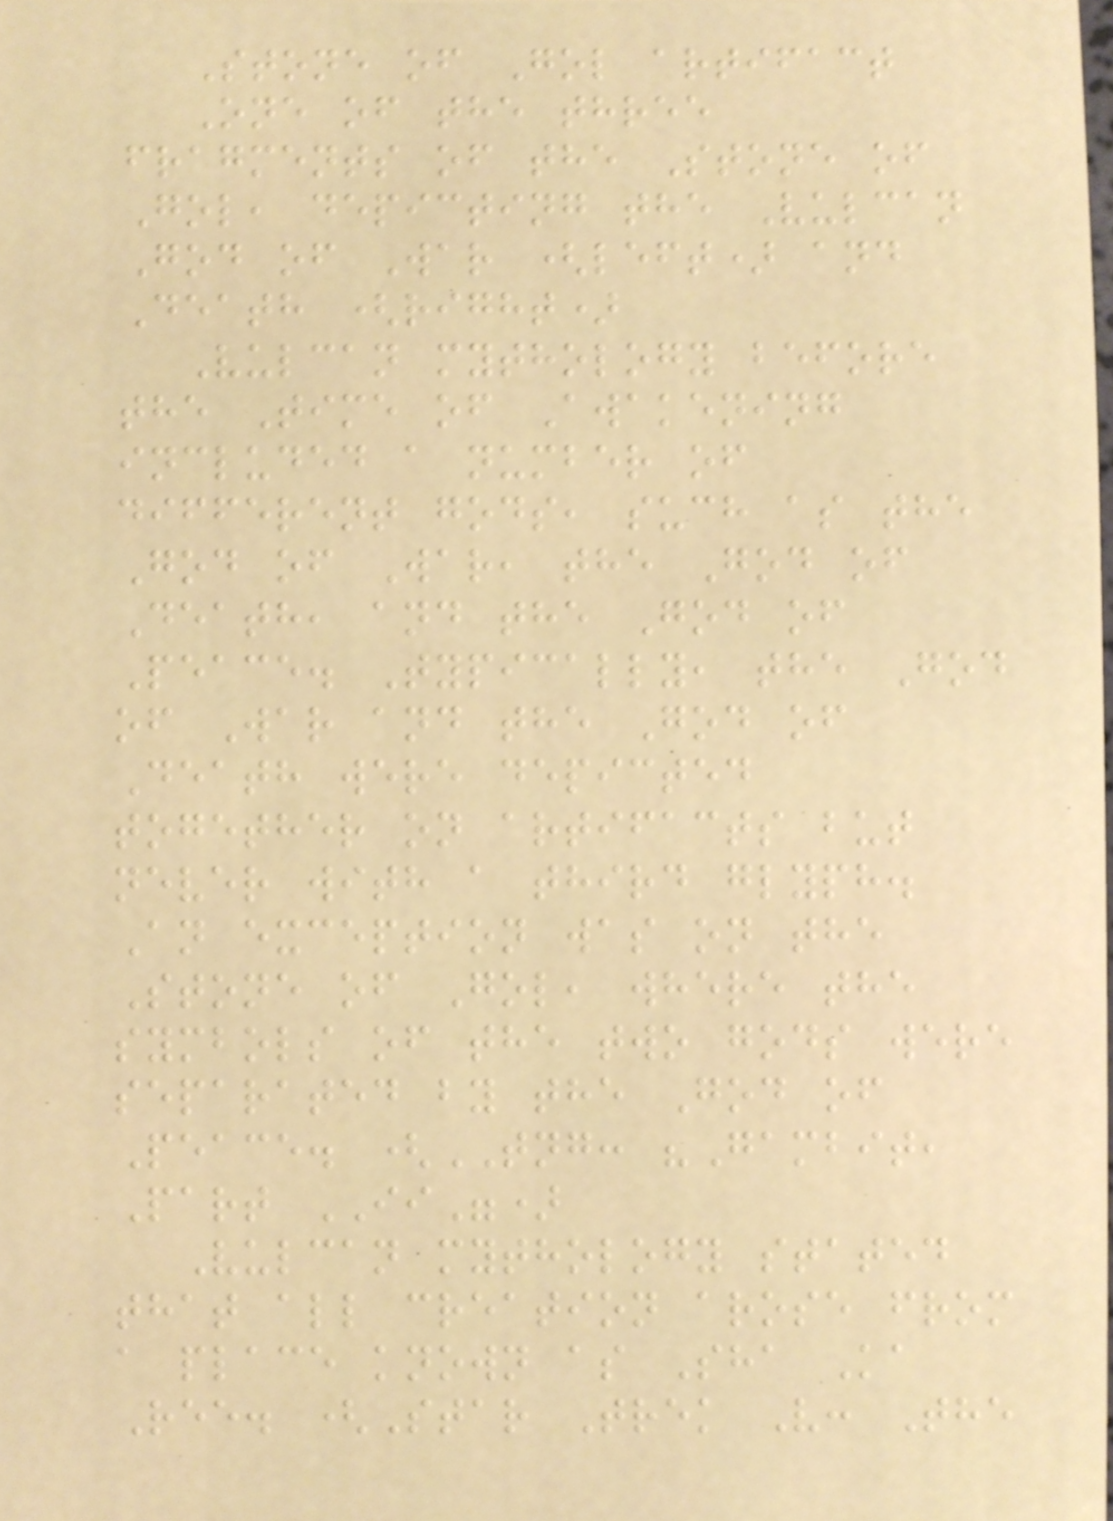Stone of Gol artifact
One of the three
fragments of the Stone of
Gol, depicting the Vulcan
God of War (left) and
Death (right)
Vulcan mythology before
the Time of Awakening
included a number of
different gods, such as the
God of War, the God of
Death, and the God of
Peace. Typically, the God
of War and the God of
Death were depicted
together on artifacts but
never with a third glyph.
An exception was on the
Stone of Gol, where the
symbols of the two gods were
separated by the God of
Peace. (TNG: "Gambit,
Part II")
Vulcan mythology stated
that all creation arose from
a place known as Sha Ka
Ree. (Star Trek V: The
